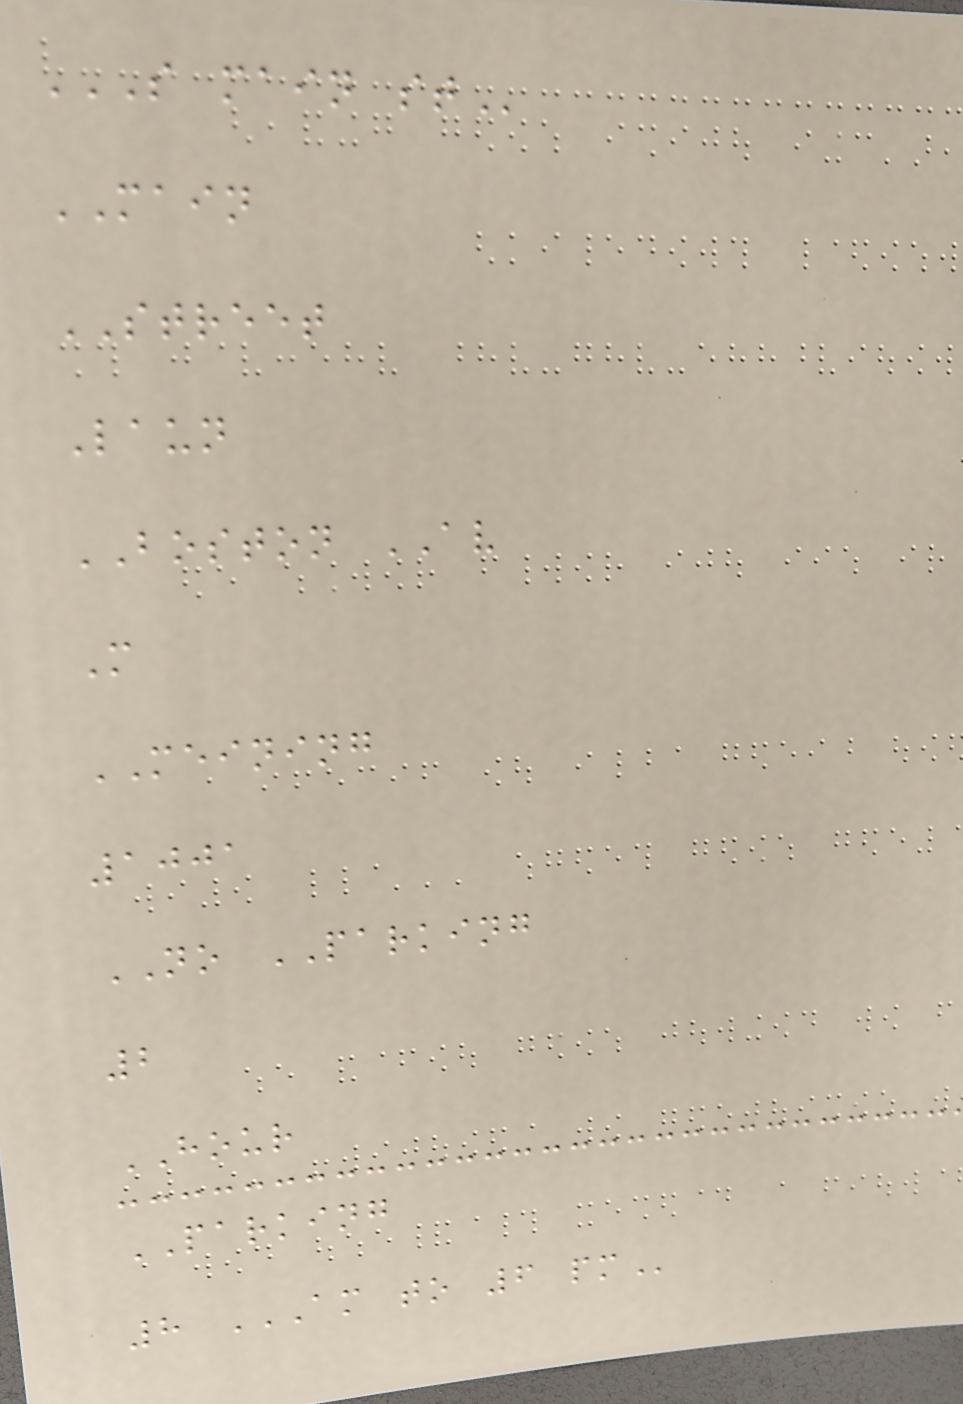S MAIN ST
MAIN
STREET
Laun
BOSTON AV
M
MEINING
1001
NO PARKING
2
HOUR
PARKING
8 AM TO 6 PM
